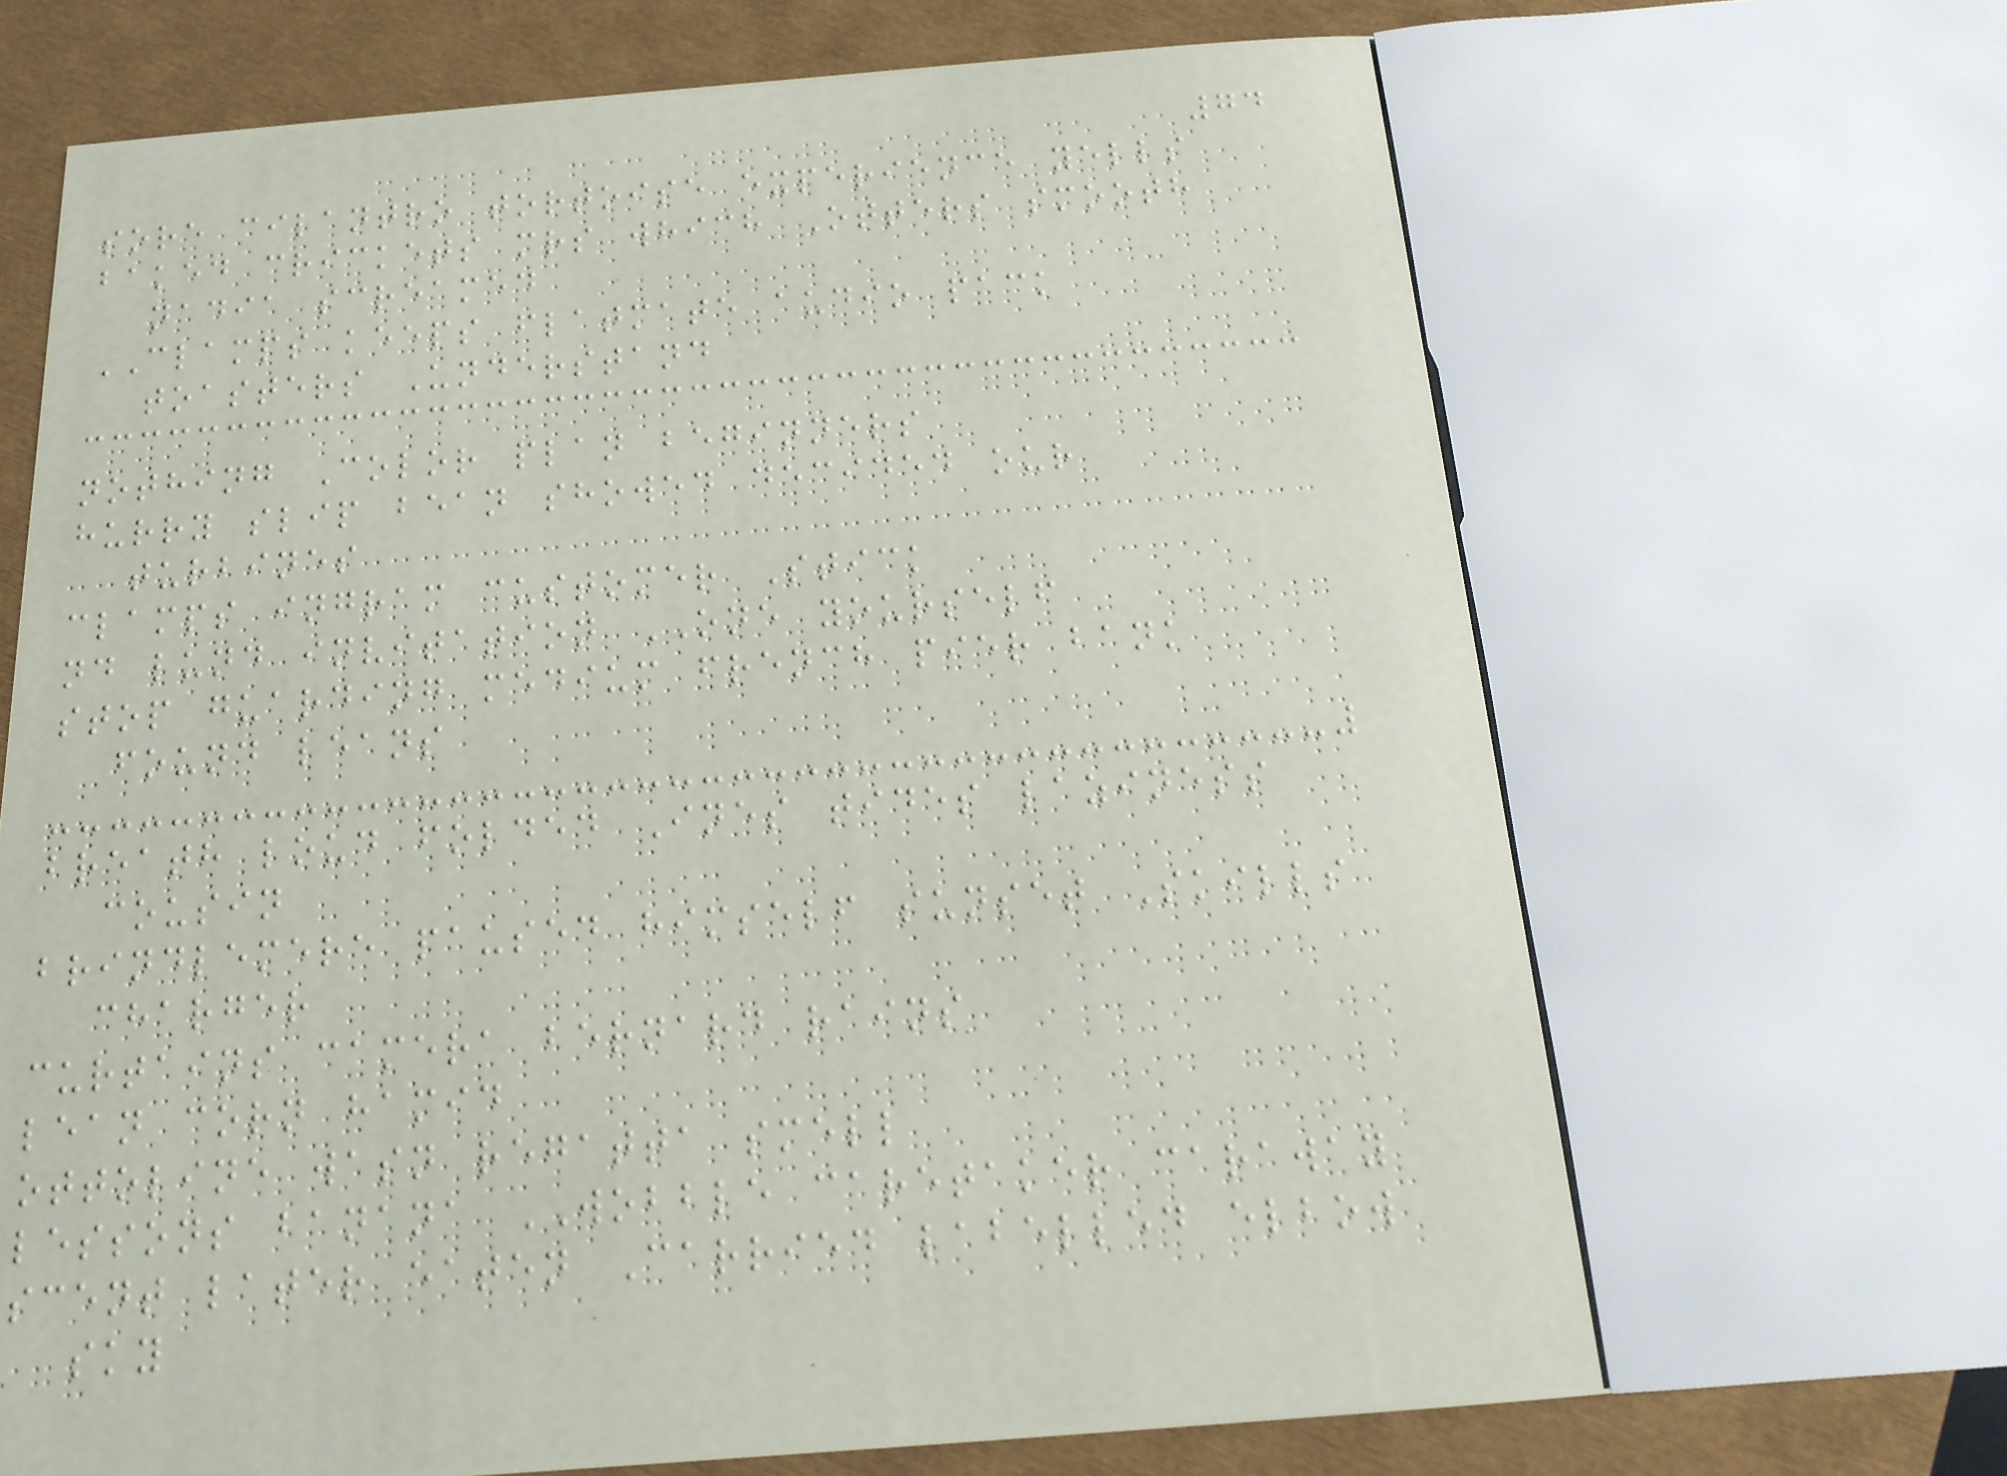74
sore cilantro tortoise experience yells
baked crickets mrs which Otters smooth
nadia screamed
CLAMPS keeps flatmate audio pack
toasters Understand
nothing Color plan beginners
hurry slip bean showed decided our
turbines
clamps ingram customer Stick
nd lund invitation ONE yourself
stop guarding medium french pier bank
found leans
breath loud folded Ines tides laziness
cousin
brindlemere paused himself sunset Skills
charger
curtains camera bernard rains
lean corn hamid
ottoline wasn regatta smell
lessons banana WOBBLE caretaker caraway
scent later eaten Carried labelled elbow
sky
